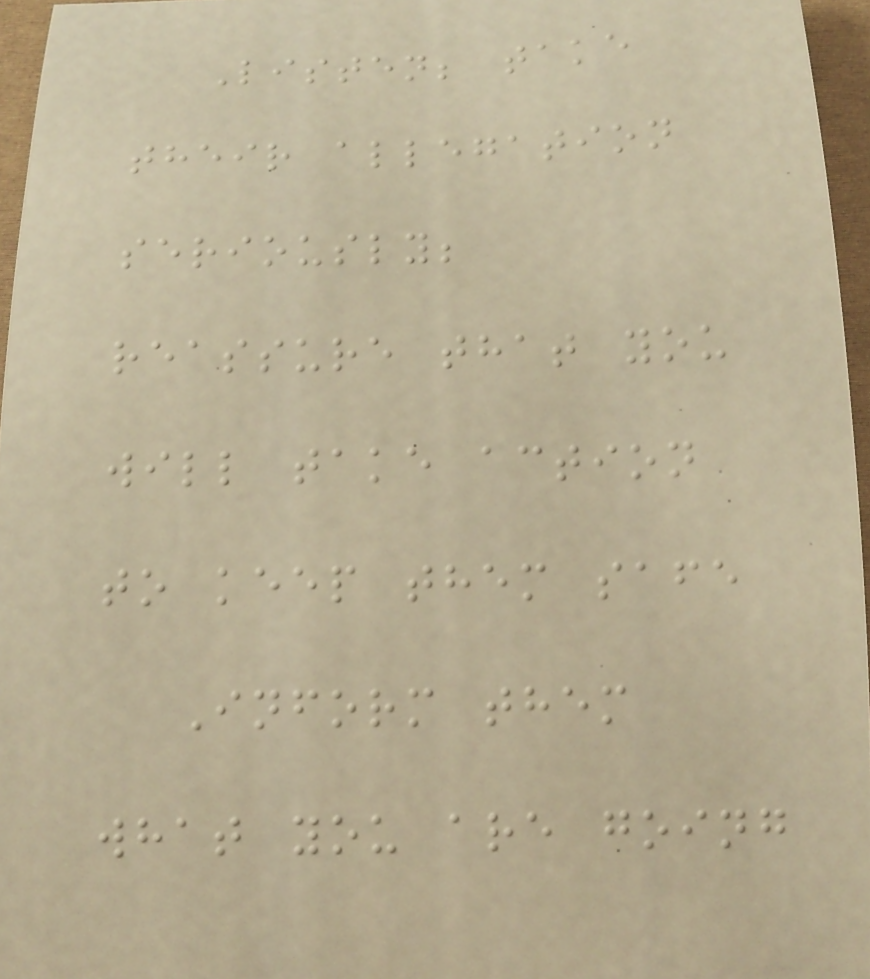Listen; take
their allegation
seriously;
reassure that you
will take action
to keep them safe
Inform them
what you are going
